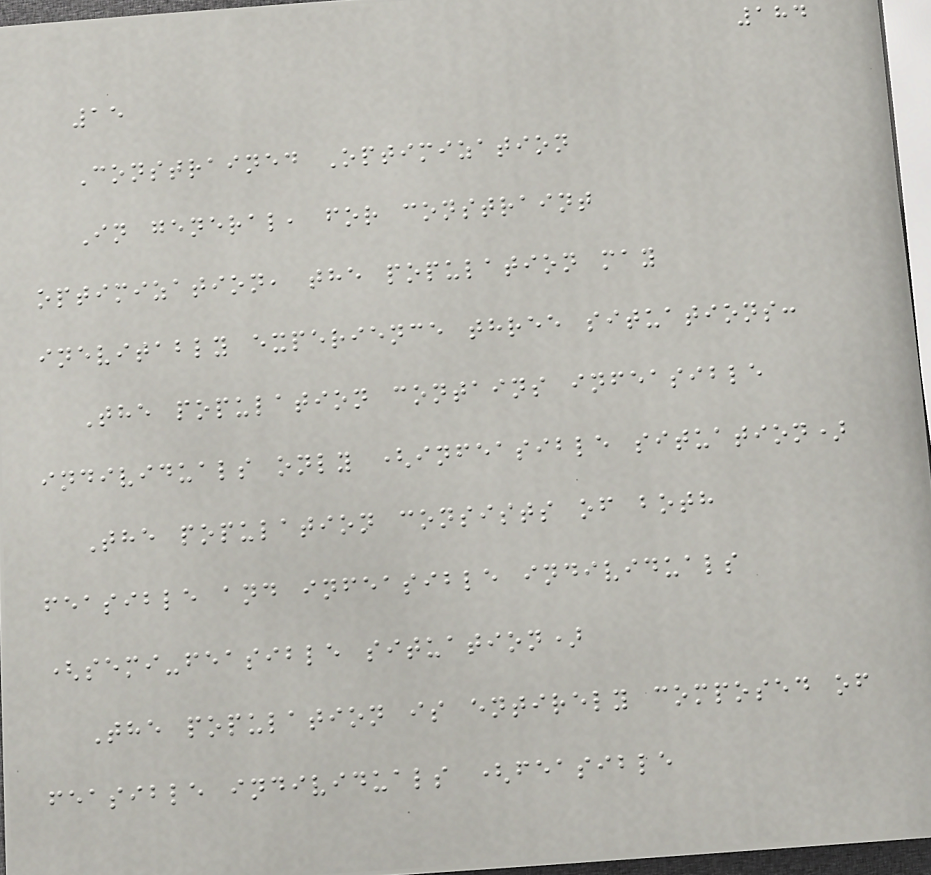184
15
Constrained Optimization
In general, for constraint
optimization, the population may
inevitably experience three situations:
The population contains infeasible
individuals only (infeasible situation)
The population consists of both
feasible and infeasible individuals
(semi-feasible situation)
The population is entirely composed of
feasible individuals (feasible
